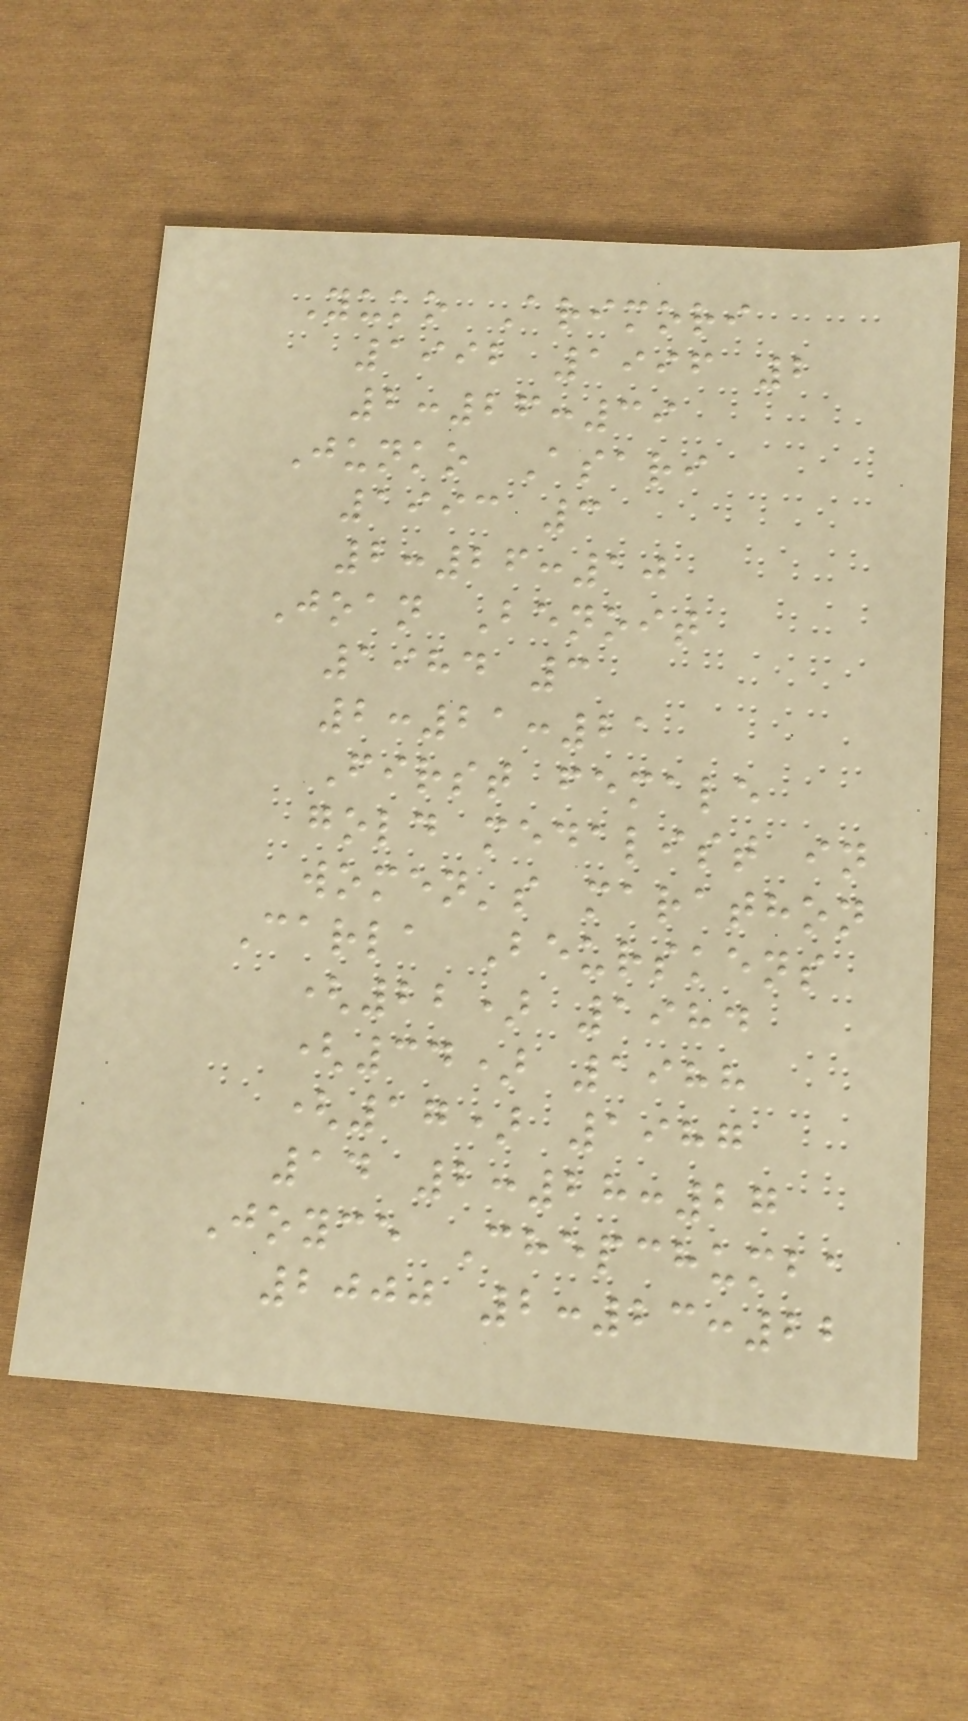Yuko Arimori
1992 1996 2
2:26:39
Junko Asari
1993 3
2:26:10
Joan Benoit
1984 3
2:21:21
First female
gold medalist in
women's marathon
Carla Beurskens
(22) 1984
(34) 1988
(17) 1987
14 2:28:27
Joyce Chepchumba
2000 2:23:22
